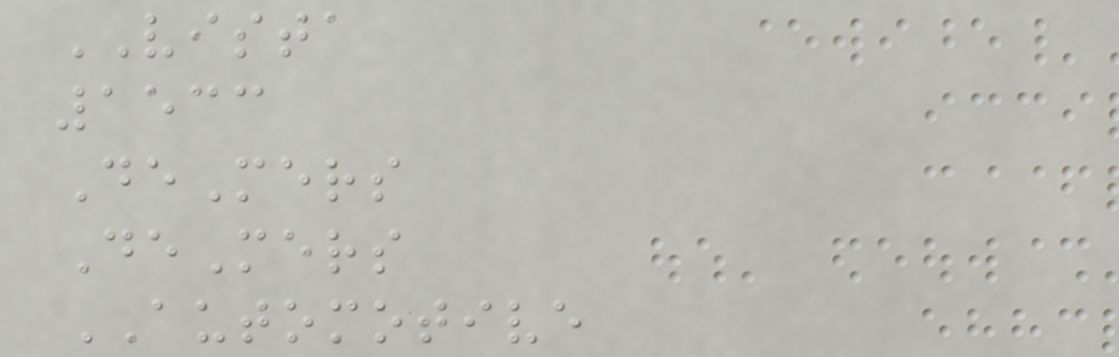VISTA
1533
DeMers
DeMers
AUTOMOTIVE
